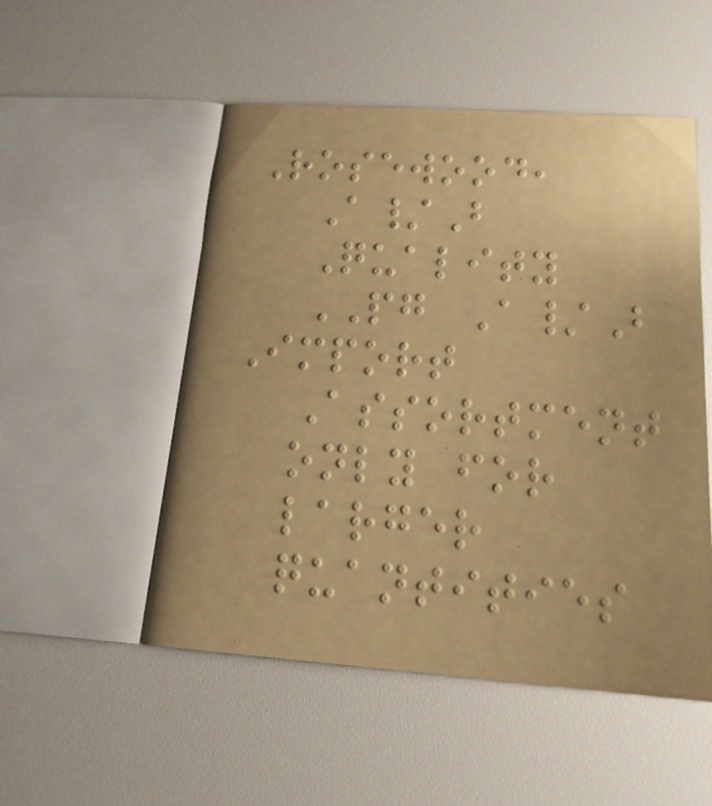Rosewood,
A/B
Quality
PG A/B
Import
Assortment
only for
larger
quantities
